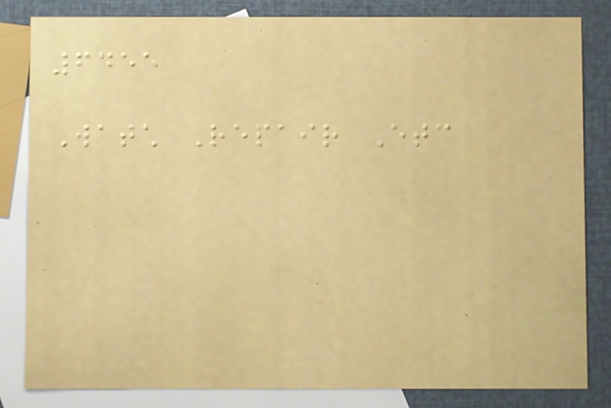6455
Watch Repair Etc
